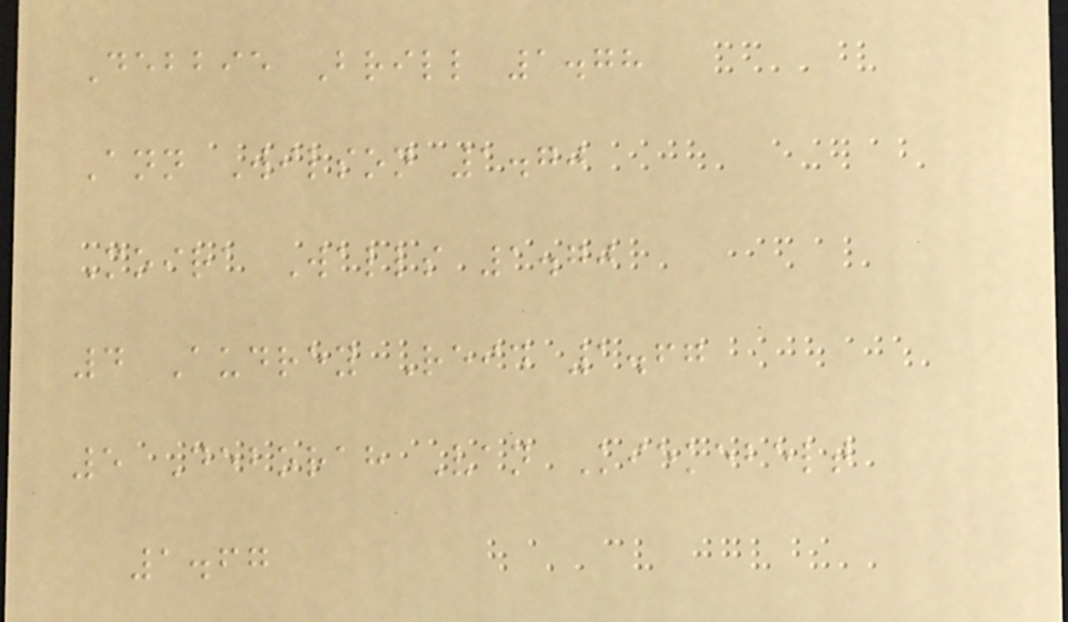Debbie Brill 1.78
Ann Wilson 1.70
Moira Walls 1.70
4 Audrey Reid 1.67
5 Deborah Van Kiekebelt
1.67
